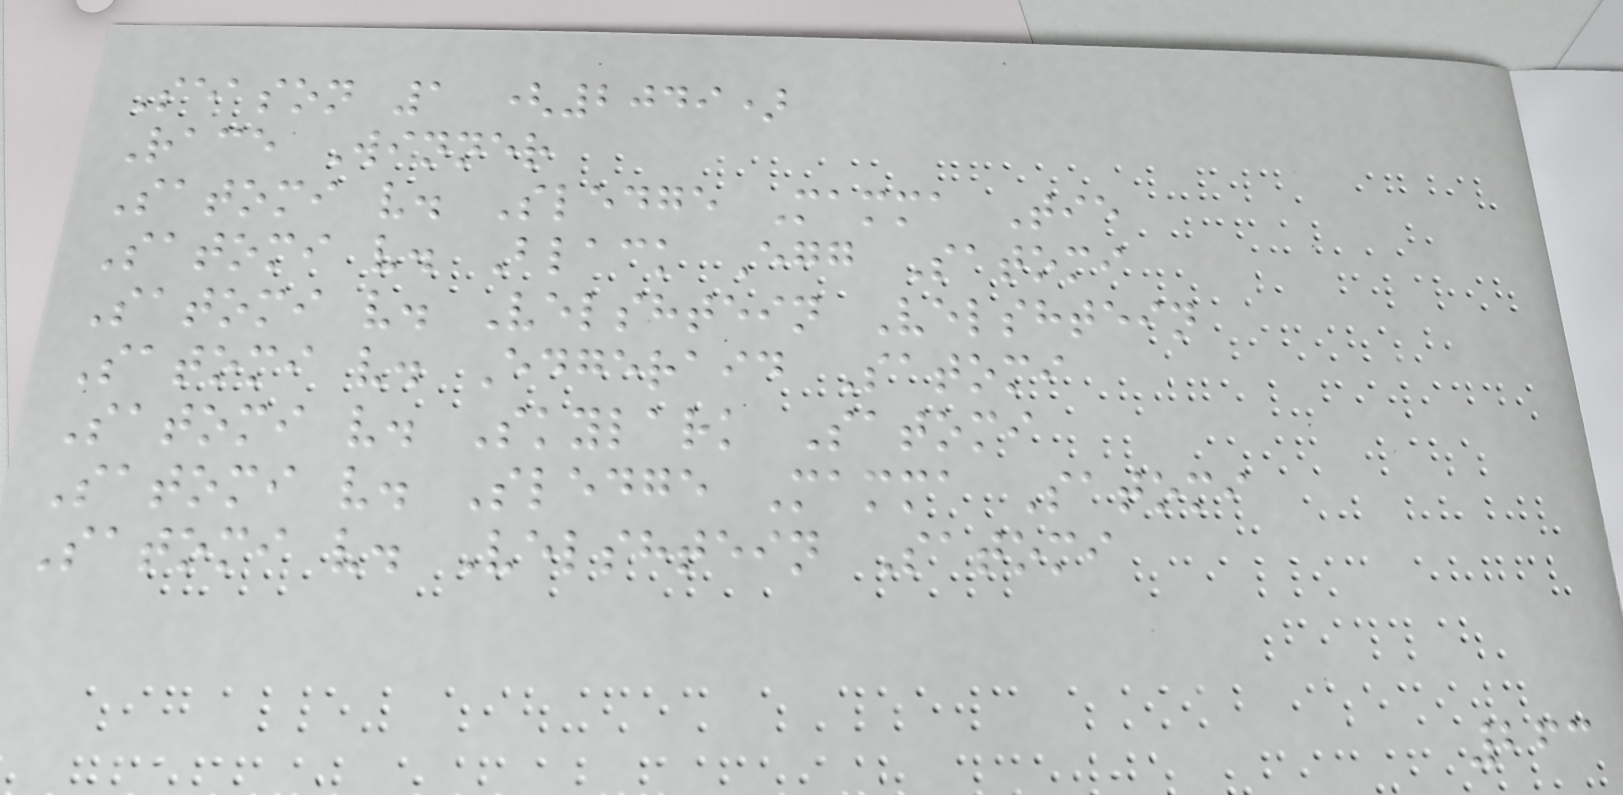Season 1 (2049)
Race Winner
Satomi v. Sledge Mamma Tie
Satomi v. Black Egg Satomi
Satomi v. Velshtein Velshtein
Satomi v. Edgeraid Satomi
Satomi v. Skylark Satomi
Satomi v. Sledge Mamma Satomi
Satomi v. Velshtein Satomi
263
